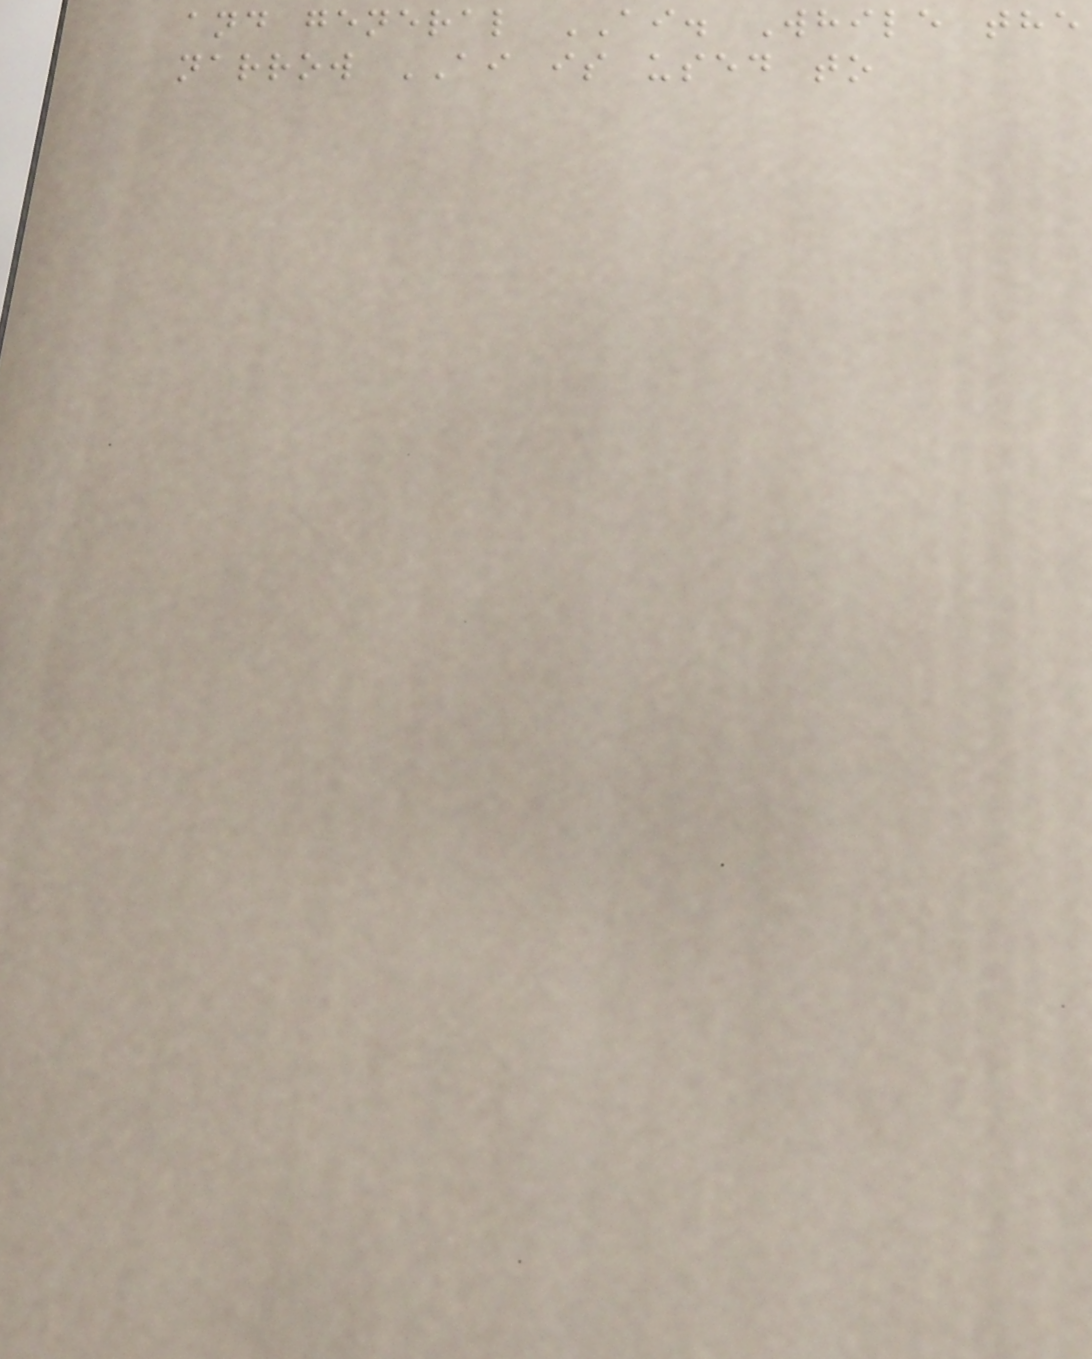and general AI. While the
narrow AI is used to
